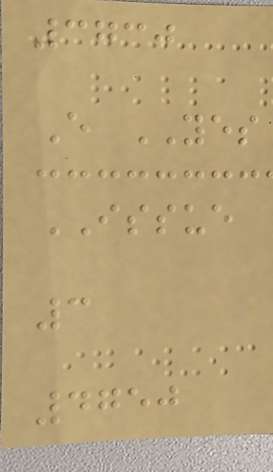3730
E YES
ISSUE
3
4750
